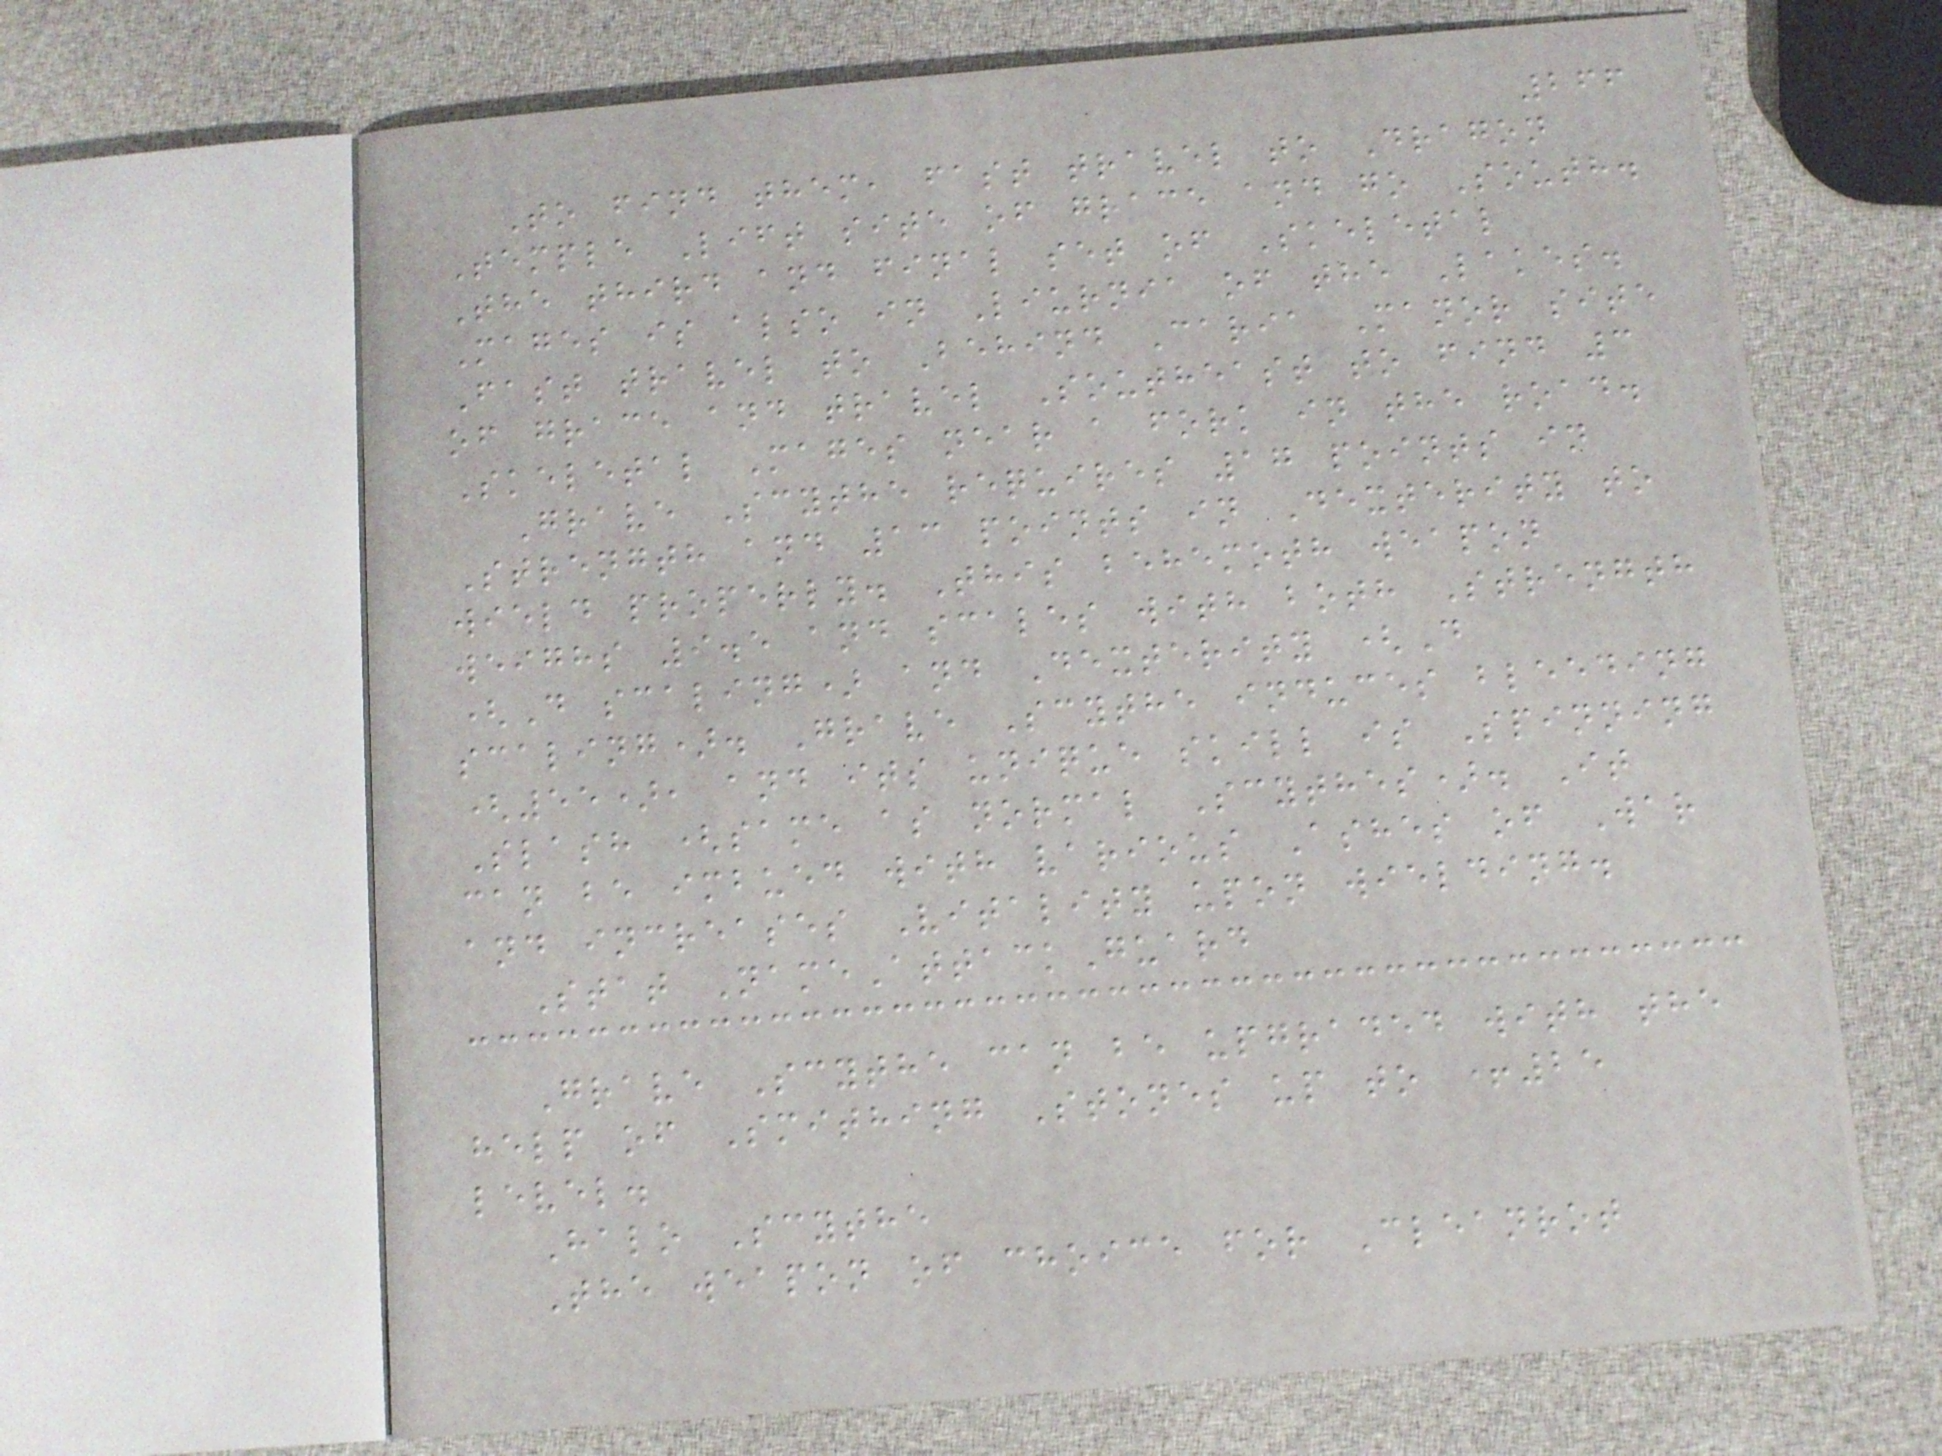266
To find them, fast travel to Dragon
Temple Lift site of grace and go South.
The third and final set of Skeletal
Mages is also in Liurnia of the Lakes.
Fast travel to Behind Caria Manor site
of grace and travel Southeast to find 3
Skeletal Mages near a fork in the road.
Grave Scythe requires 17 points in
Strength and 13 points in Dexterity to
wield properly. This behemoth weapon
weighs 9.5 and scales with both Strength
(D scaling) and Dexterity (D
scaling). Grave Scythe induces bleeding
(55), and its unique skill is Spinning
Slash (same as normal Scythes). It
can be imbued with various Ashes of War
and increases Vitality upon wielding.
Stat NameAttackGuard
Grave Scythe can be upgraded with the
help of Smithing Stones up to +25
level.
Halo Scythe
The weapon of choice for Cleanrot
